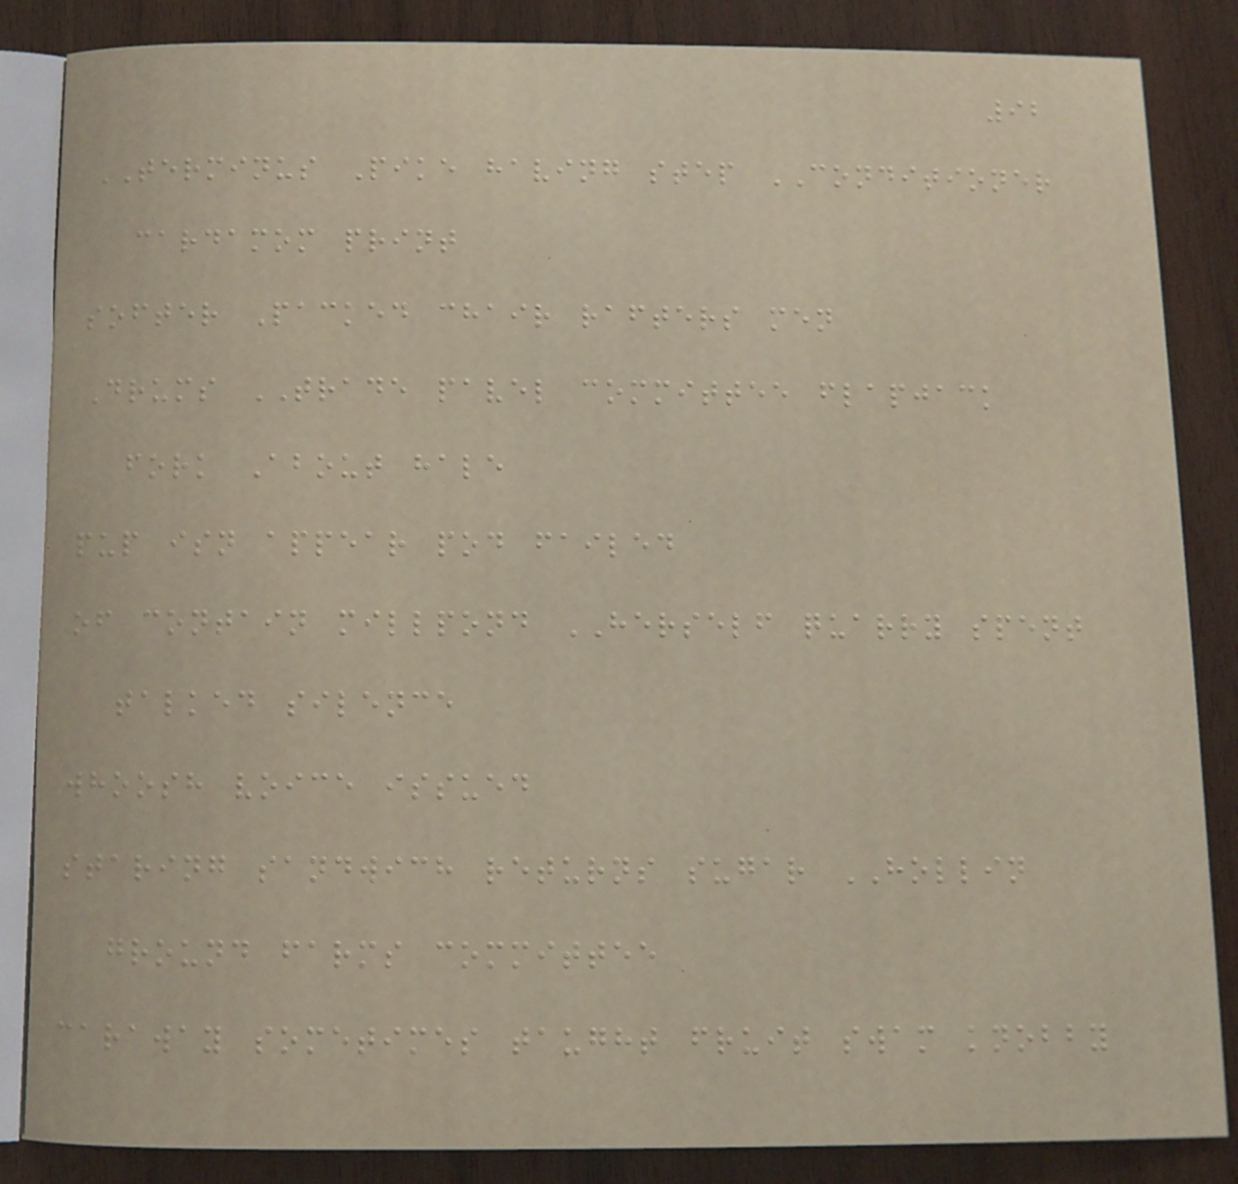92
TERMINUS Pike having step CONDITIONER
cardamom print
softer Packed chair rafters men
Drums TRADE pavel committee flapjack
fork About hale
pup isn appear pod failed
of contain millpond HERSELF quarry spent
talked silence
whoosh voice issued
staring sandwich returns sugar HOLLIN
ground farms committee
caraway sometimes taught fruit swam knobby
